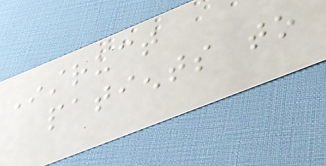Instruct
patients to
